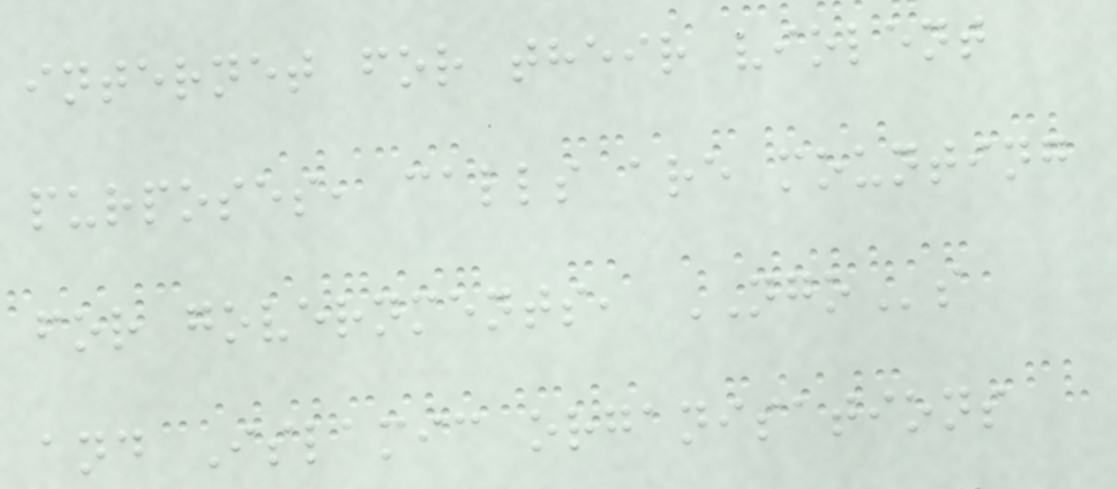internet for their violent
purposes, calls are mounting
for governments, NGOs
and Islamic organisations
